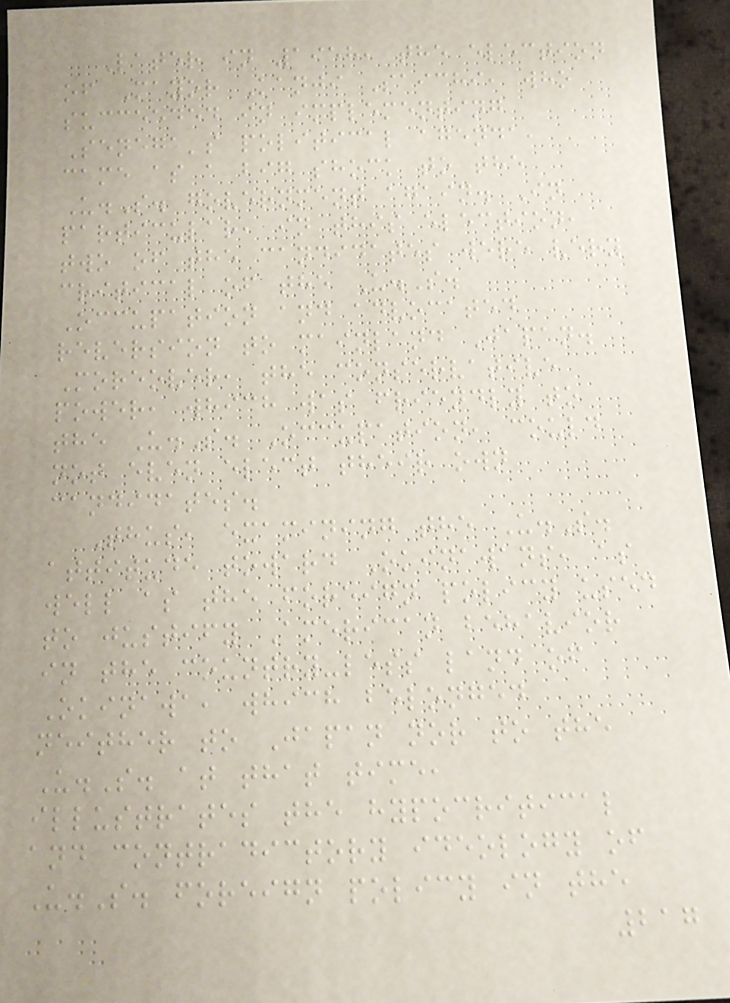Later in 1958, the election
of Mayor Kanji Saichi, who
succeeded in implementing
Senega's political agenda,
came as a big shock to the
U.S. government again. In
particular, in this election,
two of the candidates were very
critical of the U.S.
Occupation and advocated
reversion to mainland Japan.
Moreover, the conservative
power, which was friendly to
the U.S. Occupation, could
not even elect their own
candidates.
Thus, examining the U.S.
attitude toward Okinawans, as
well as the foreign policy used
to justify American behavior
in the country-less land of
Okinawa, which belonged
neither to Japan nor to the
U.S. at that time,
illustrates the hypocritical
and contradictory ideology of
U.S. foreign policy in the
217
